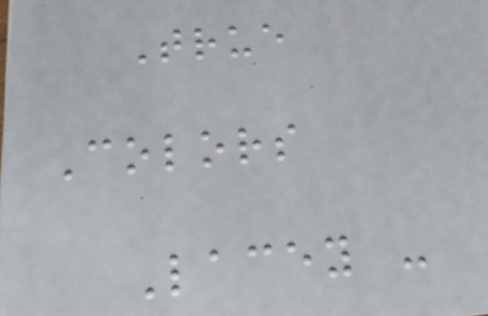True
Colors
Lacey -
